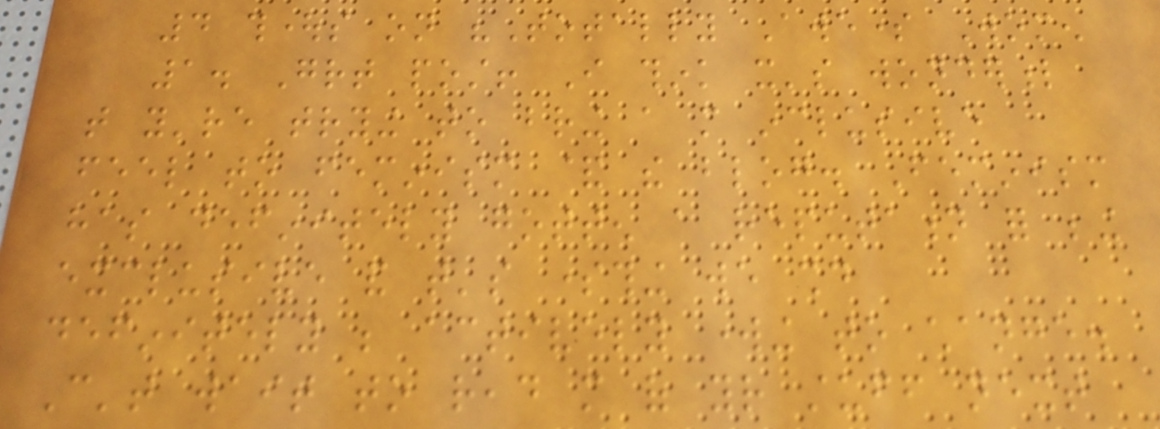4 thoughts on "Totally Awesome Women
1. Great post! I think it's wonderful
that you're trying to bring a more inclusive
feel to feminism & the blog. Feminism
has definitely gotten a reputation for being
exclusive and that's something we should
definitely be actively working to change.
Can't wait to read more of your stuff next
